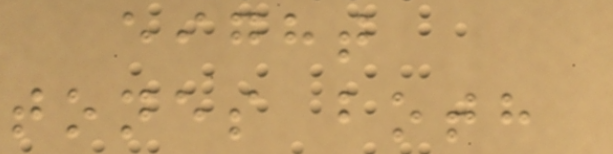eight
tones both
